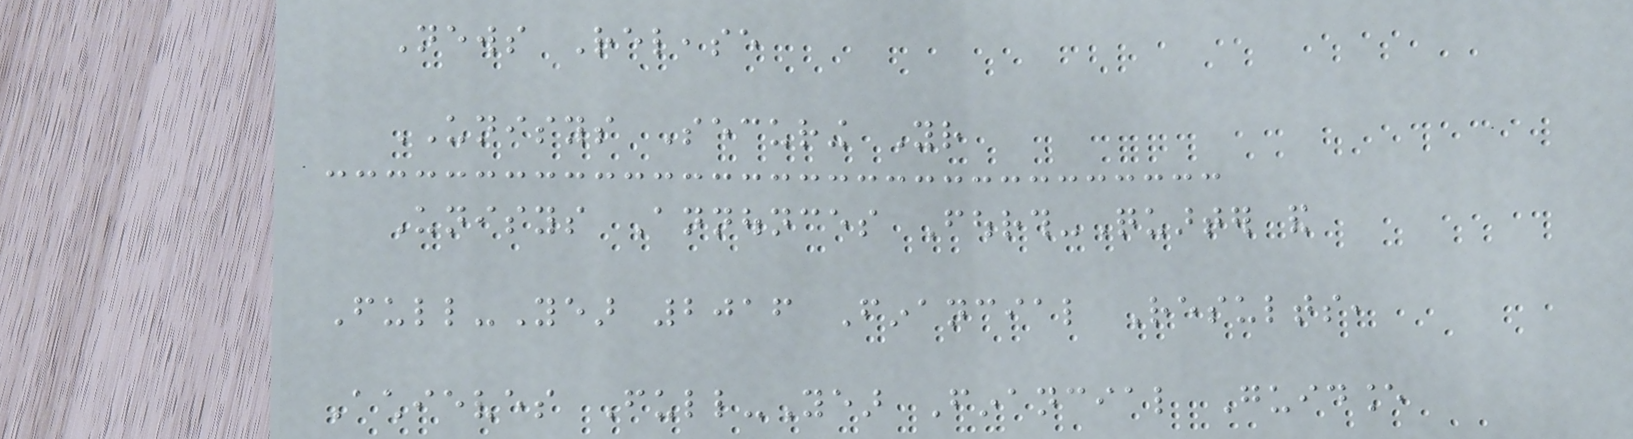News Release
UNISYS Securing Your
Unisys Announces Fourth-Quarter and
Full-Year 2016 Financial Results,
Achieves Full-Year Financial Guidance
